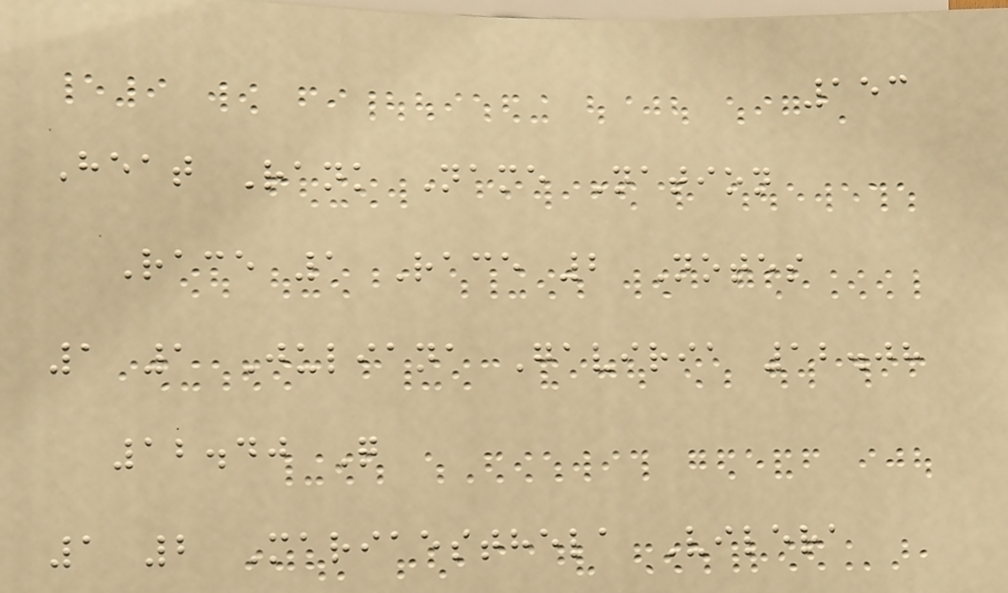153
Heat Rank Name Nation
Race 1 Race 2 Notes
1 1 Juliana Gaviria 12.08
12.40 Q
1 2 Mariaesthela Vilera
